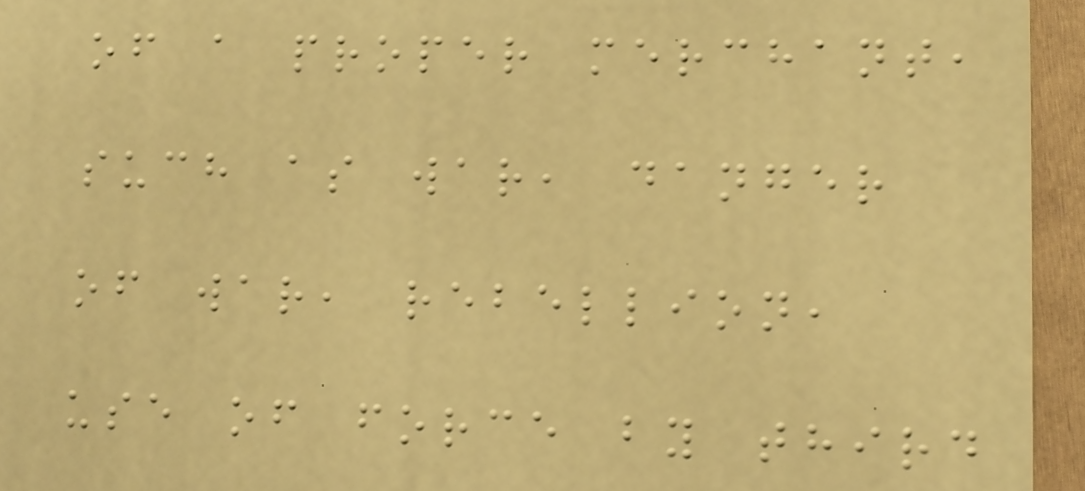of a proper merchant,
such as war, danger
of war, rebellion,
use of force by third
